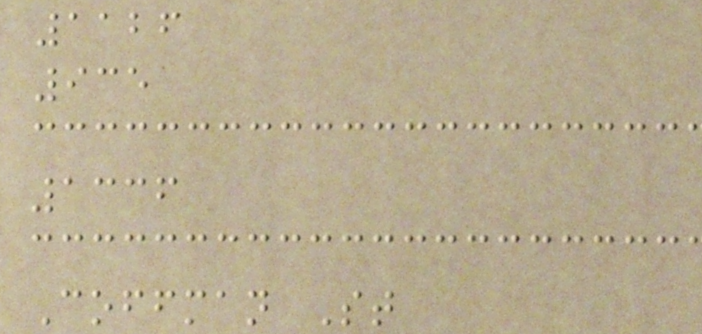1126
935
1336
Coffman St
